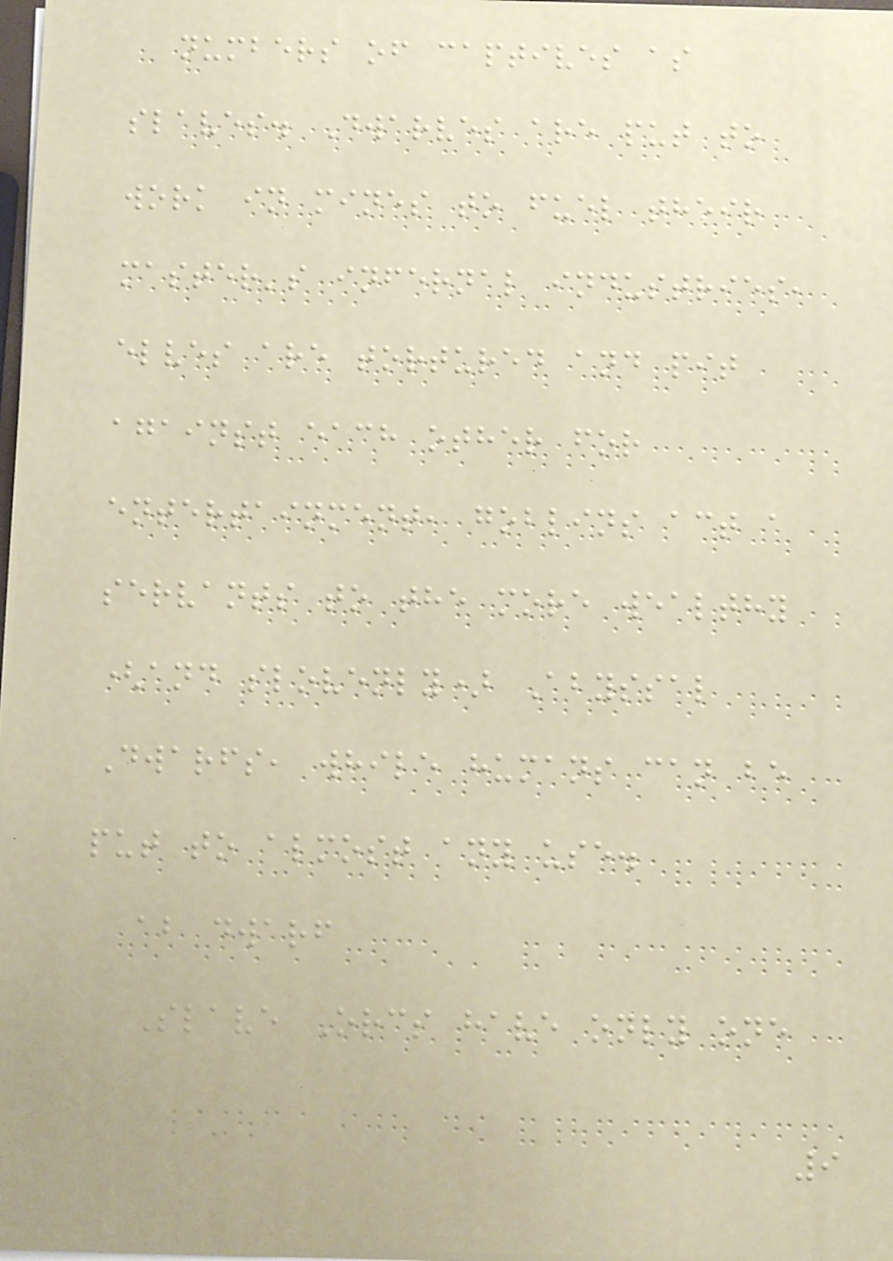numbers of captives as
slaves. Dwarves are put to
work in mines to fuel their
master's infernal industries,
elves are tortured and pit
against each other for
entertainment, goblins act a
servants to the more wealthy
(and slovenly) Abyssal
Dwarfs, while humans can be
put to almost any use.
ab dwarf
Slave Orcs have only one
9
